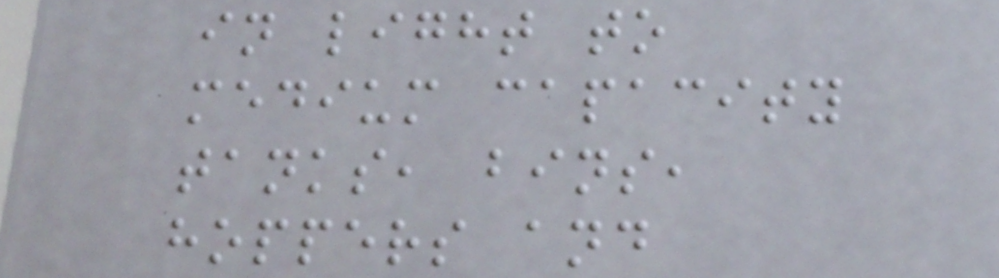in light to
medium capacity
tanks, bins,
hoppers and
